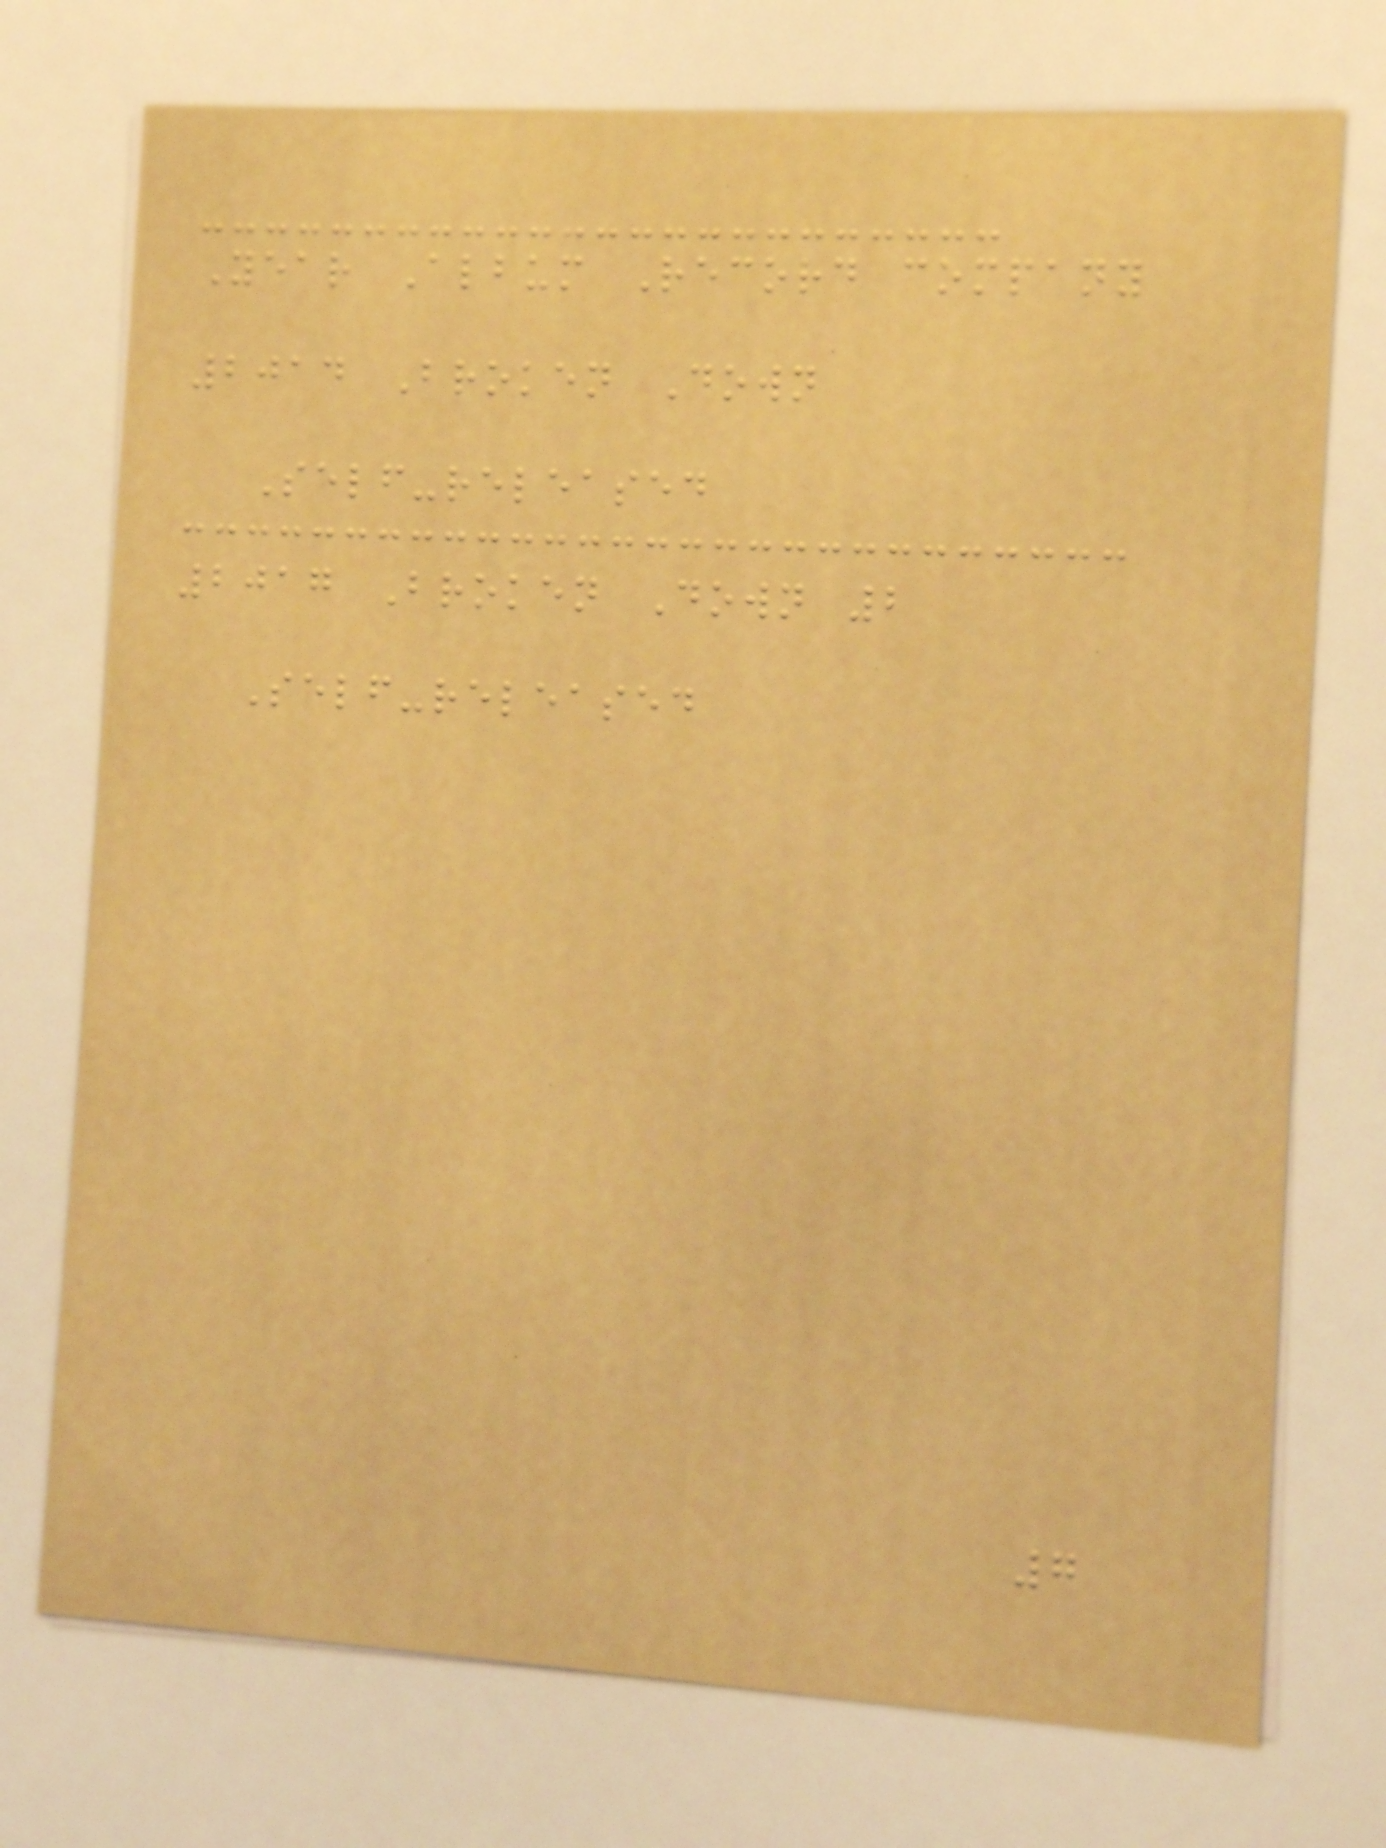Year Album Record company
2014 Broken Down
Self-released
2017 Broken Down 2
Self-released
7
